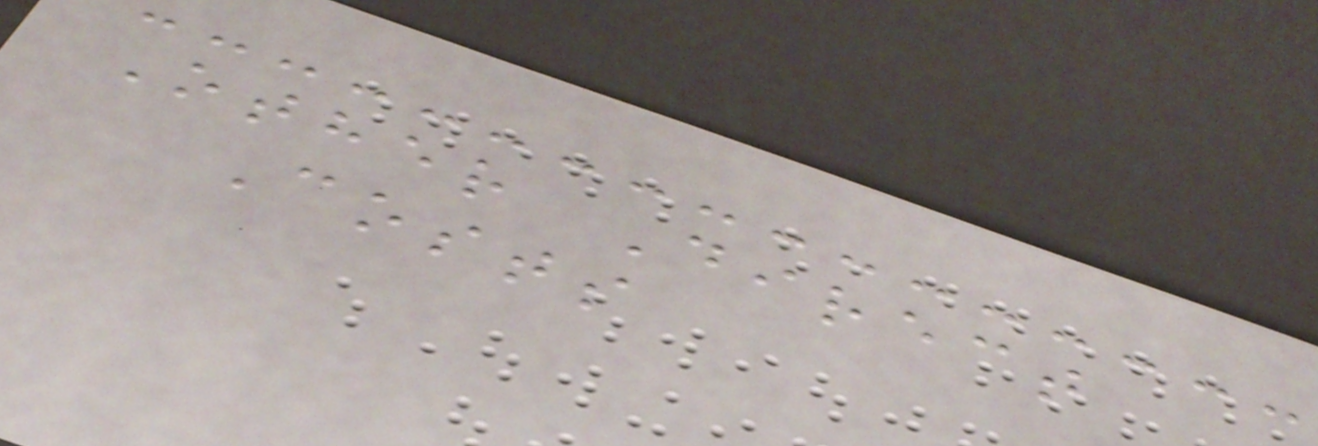Other Direct
Costs
